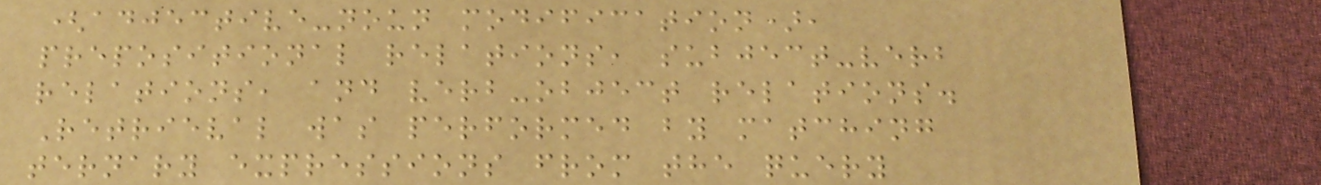(adjective-noun modification),
prepositional relations, subject-verb
relations, and verb-object relations.
Retrieval was performed by matching
ternary expressions from the query
